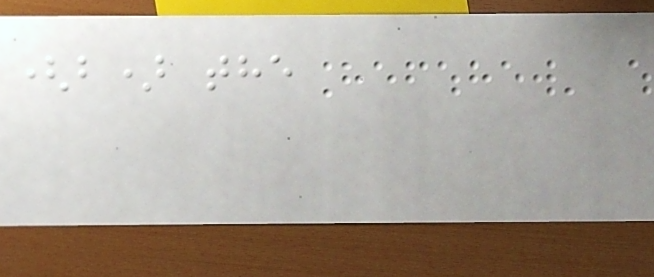(b) the
